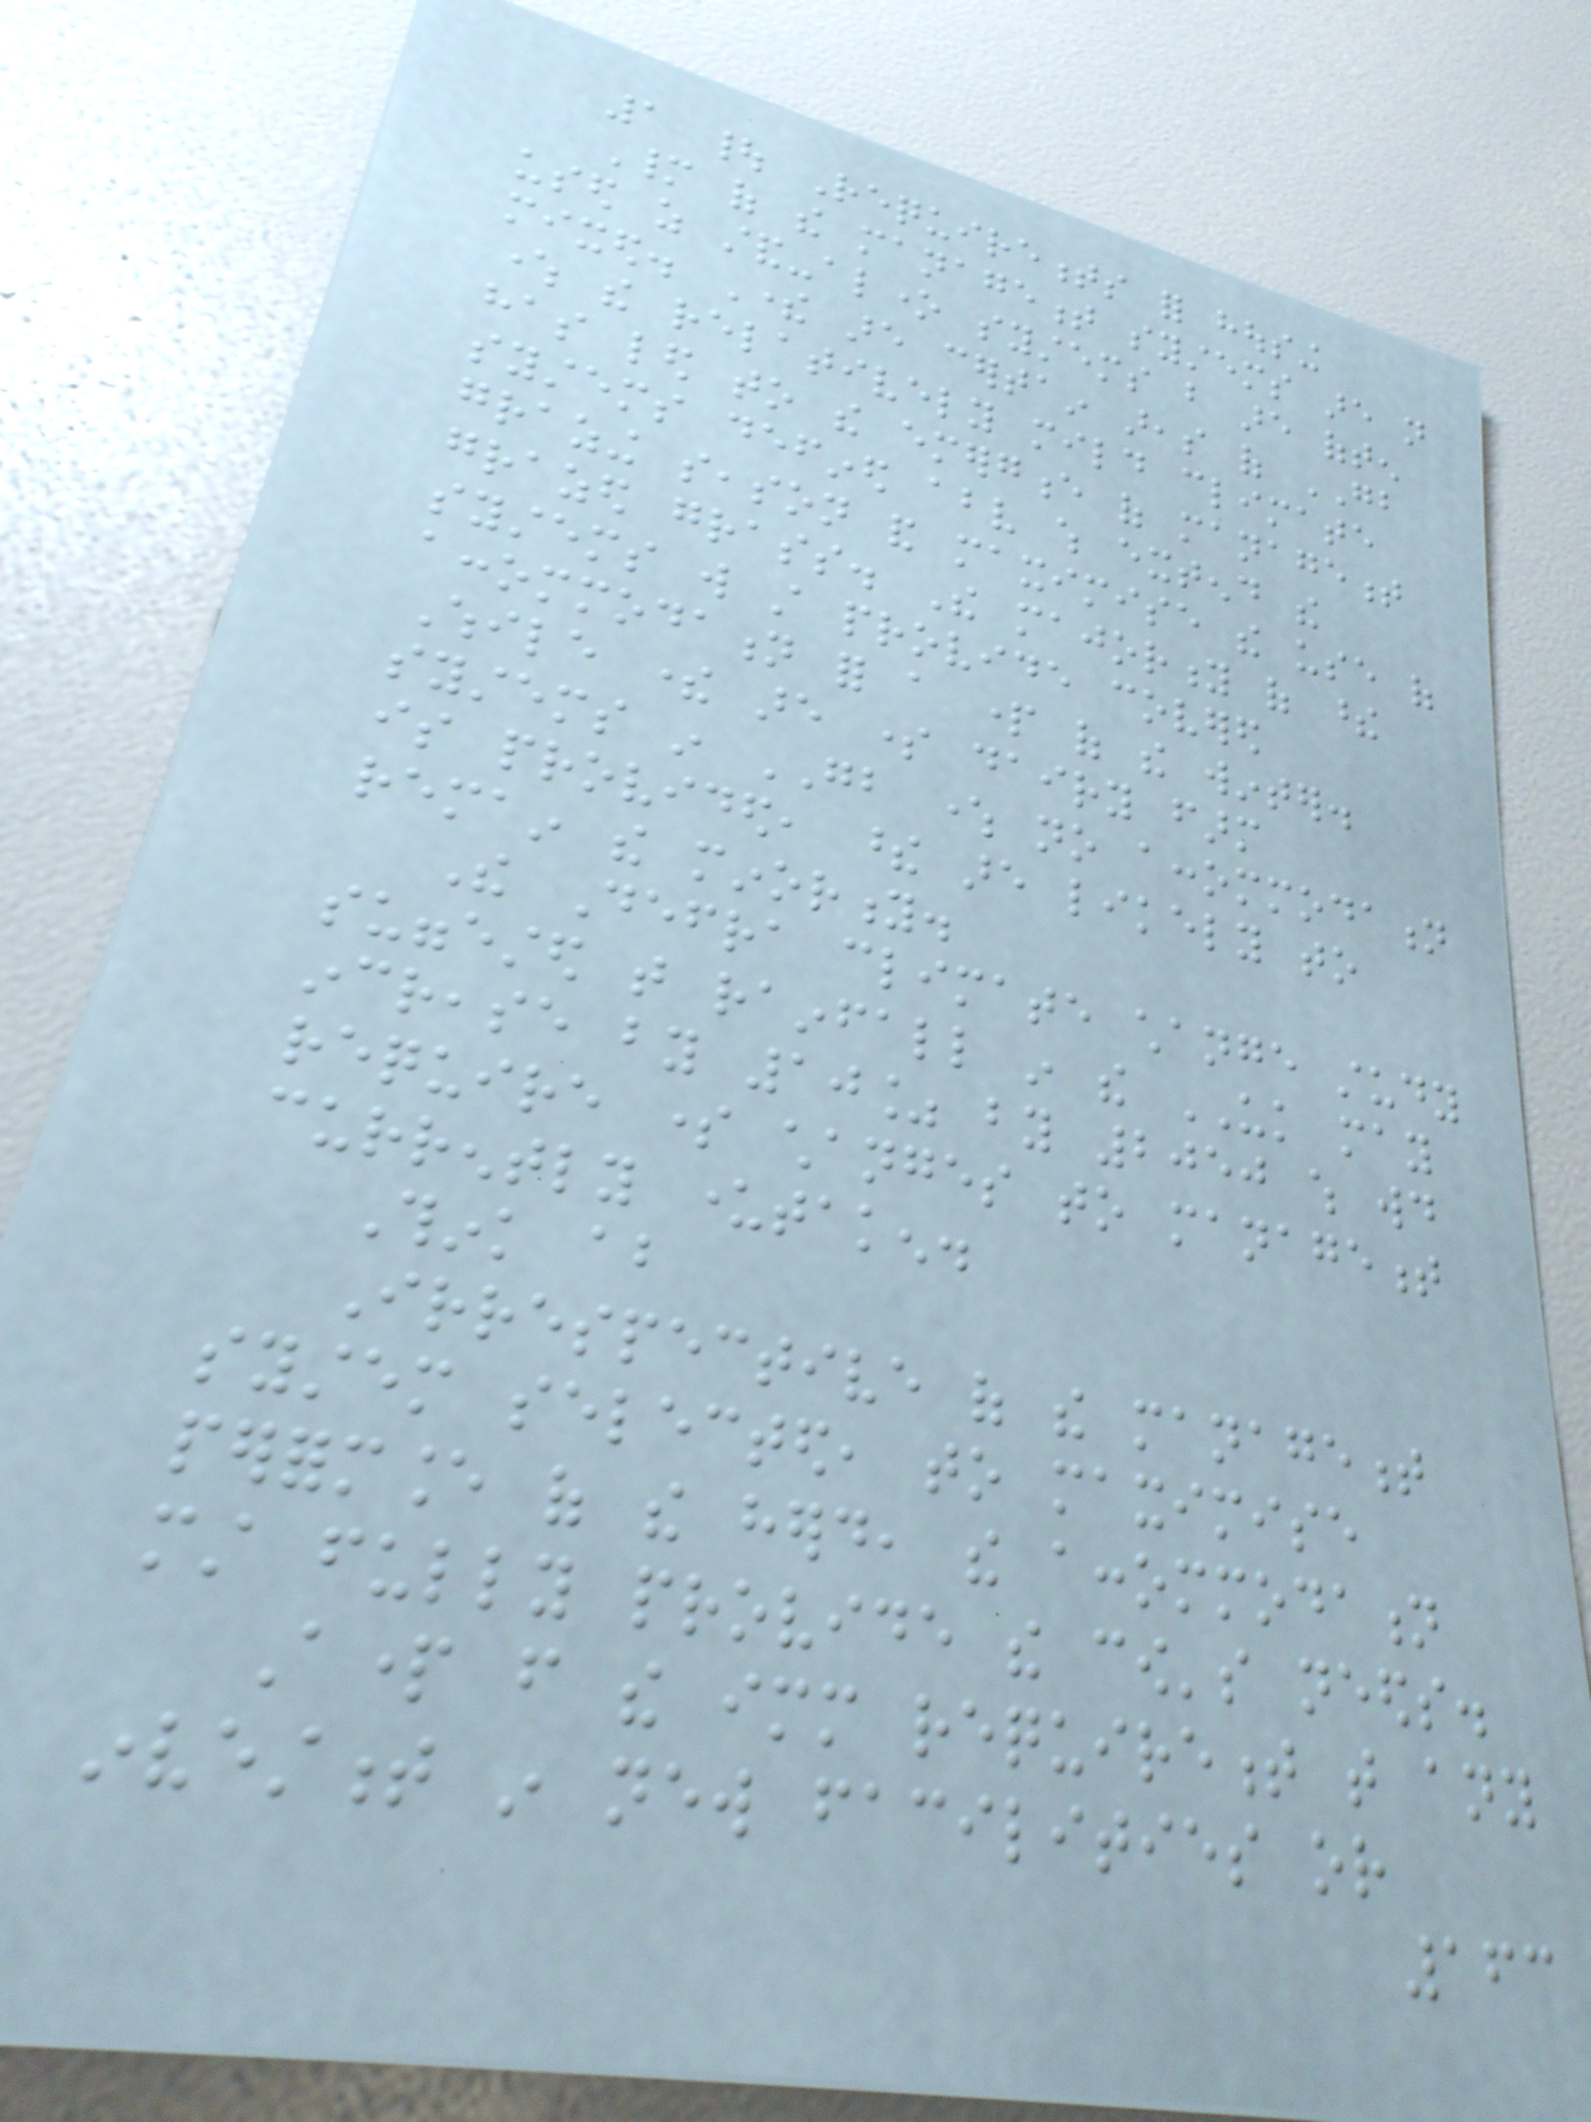1 | Requirements for housing
Many of the management systems are not
used as stand-alone systems but are often
mixed. There are certain areas of GB
where the relatively mild climate
has led to the emergence of management
systems defined above which extend the
grazing season and maximise the use of
grazed grass. The majority of these
systems will still provide covered
accommodation for a part of the winter.
While there are some dairy farm
systems in GB where no accommodation
is provided, these are likely to
remain the minority.
The Defra climate change study
suggested that rainfall in the UK may
increase by 10% by 2050 which would
require some changes to management
currently undertaken.
Think about
Irrespective of the management
system selected, to maximise
performance of the herd, the accommodation
must fully provide the cow's needs.
Apart from the immediate requirement that any
investment in new facilities or
163
